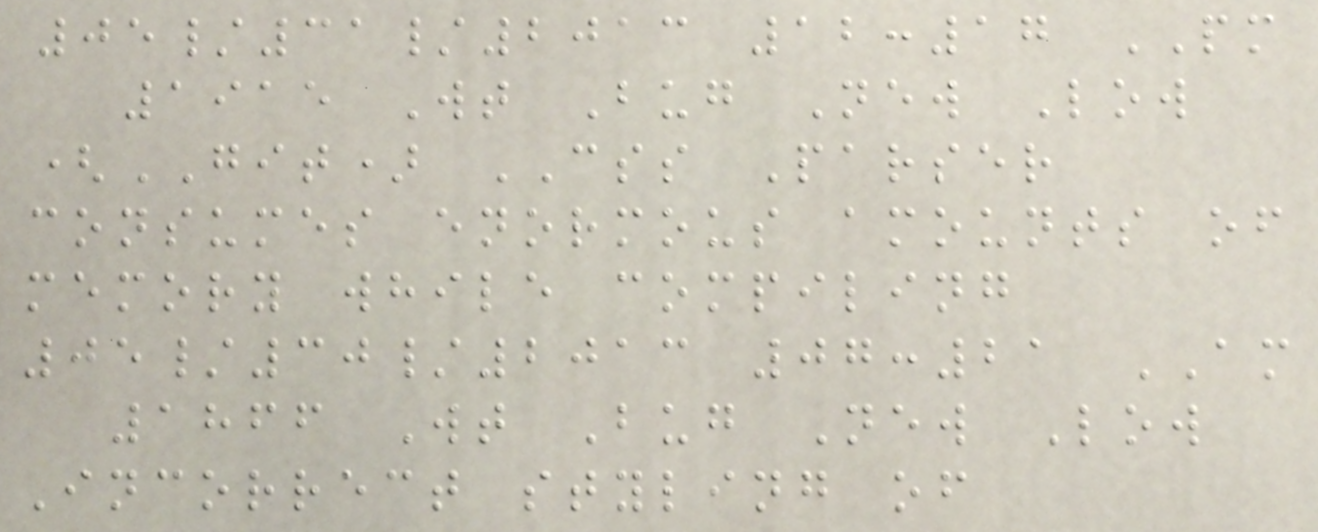05/31/2013 12:17 PM
1915 Wt Bug New Low
(GIT) CSS Parser
consumes enormous amounts of
memory while compiling
05/30/2013 07:21 AM
1866 Wt Bug New Low
Incorrect styling of
